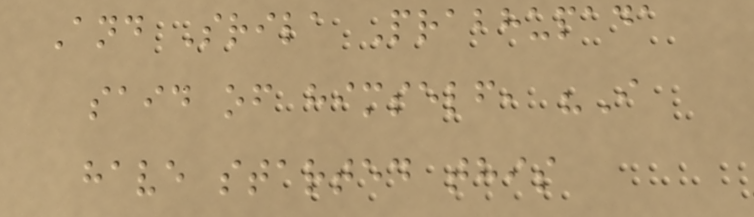And Srila Prabhupada
said of himself, "I
have started this
